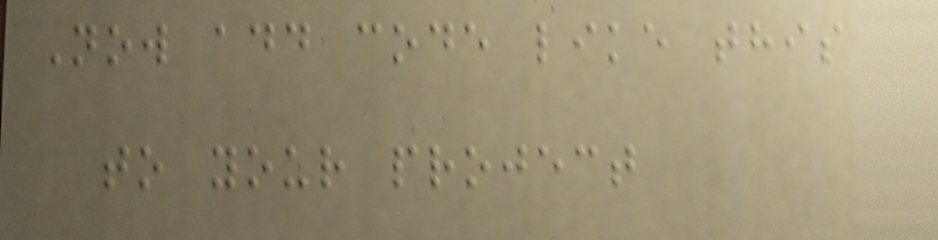Now add code like this
to your project
